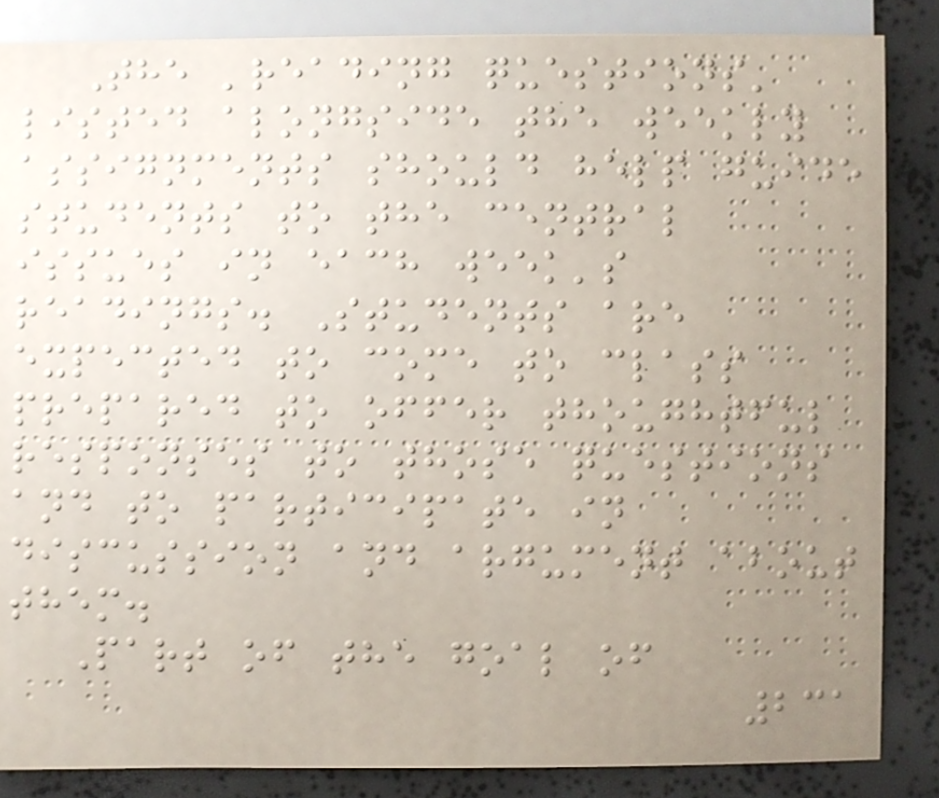The 'reading questions'
listed alongside the weekly
assignments should help guide
students to the central
issues in each week's
readings. Students are
expected to come to class
prepared to offer thoughtful
responses to those questions
and to participate in
discussion and argument about
them.
Part of the goal of
231
